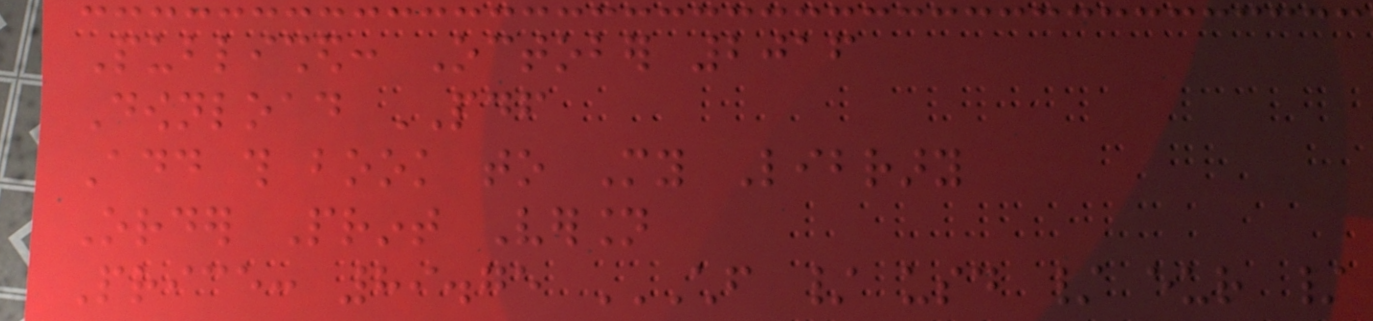Published: October 2016
Download PDF
Add this book to My Library
Order Print Version
Price: 89.75 CHF / USD / EUR /
